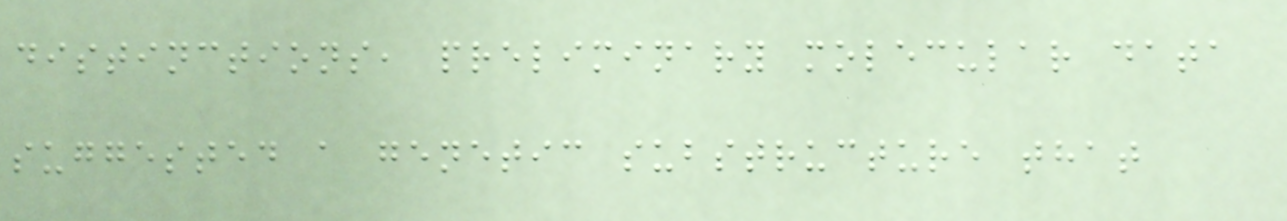distinctions, preliminary molecular data
suggested a genetic substructure that
